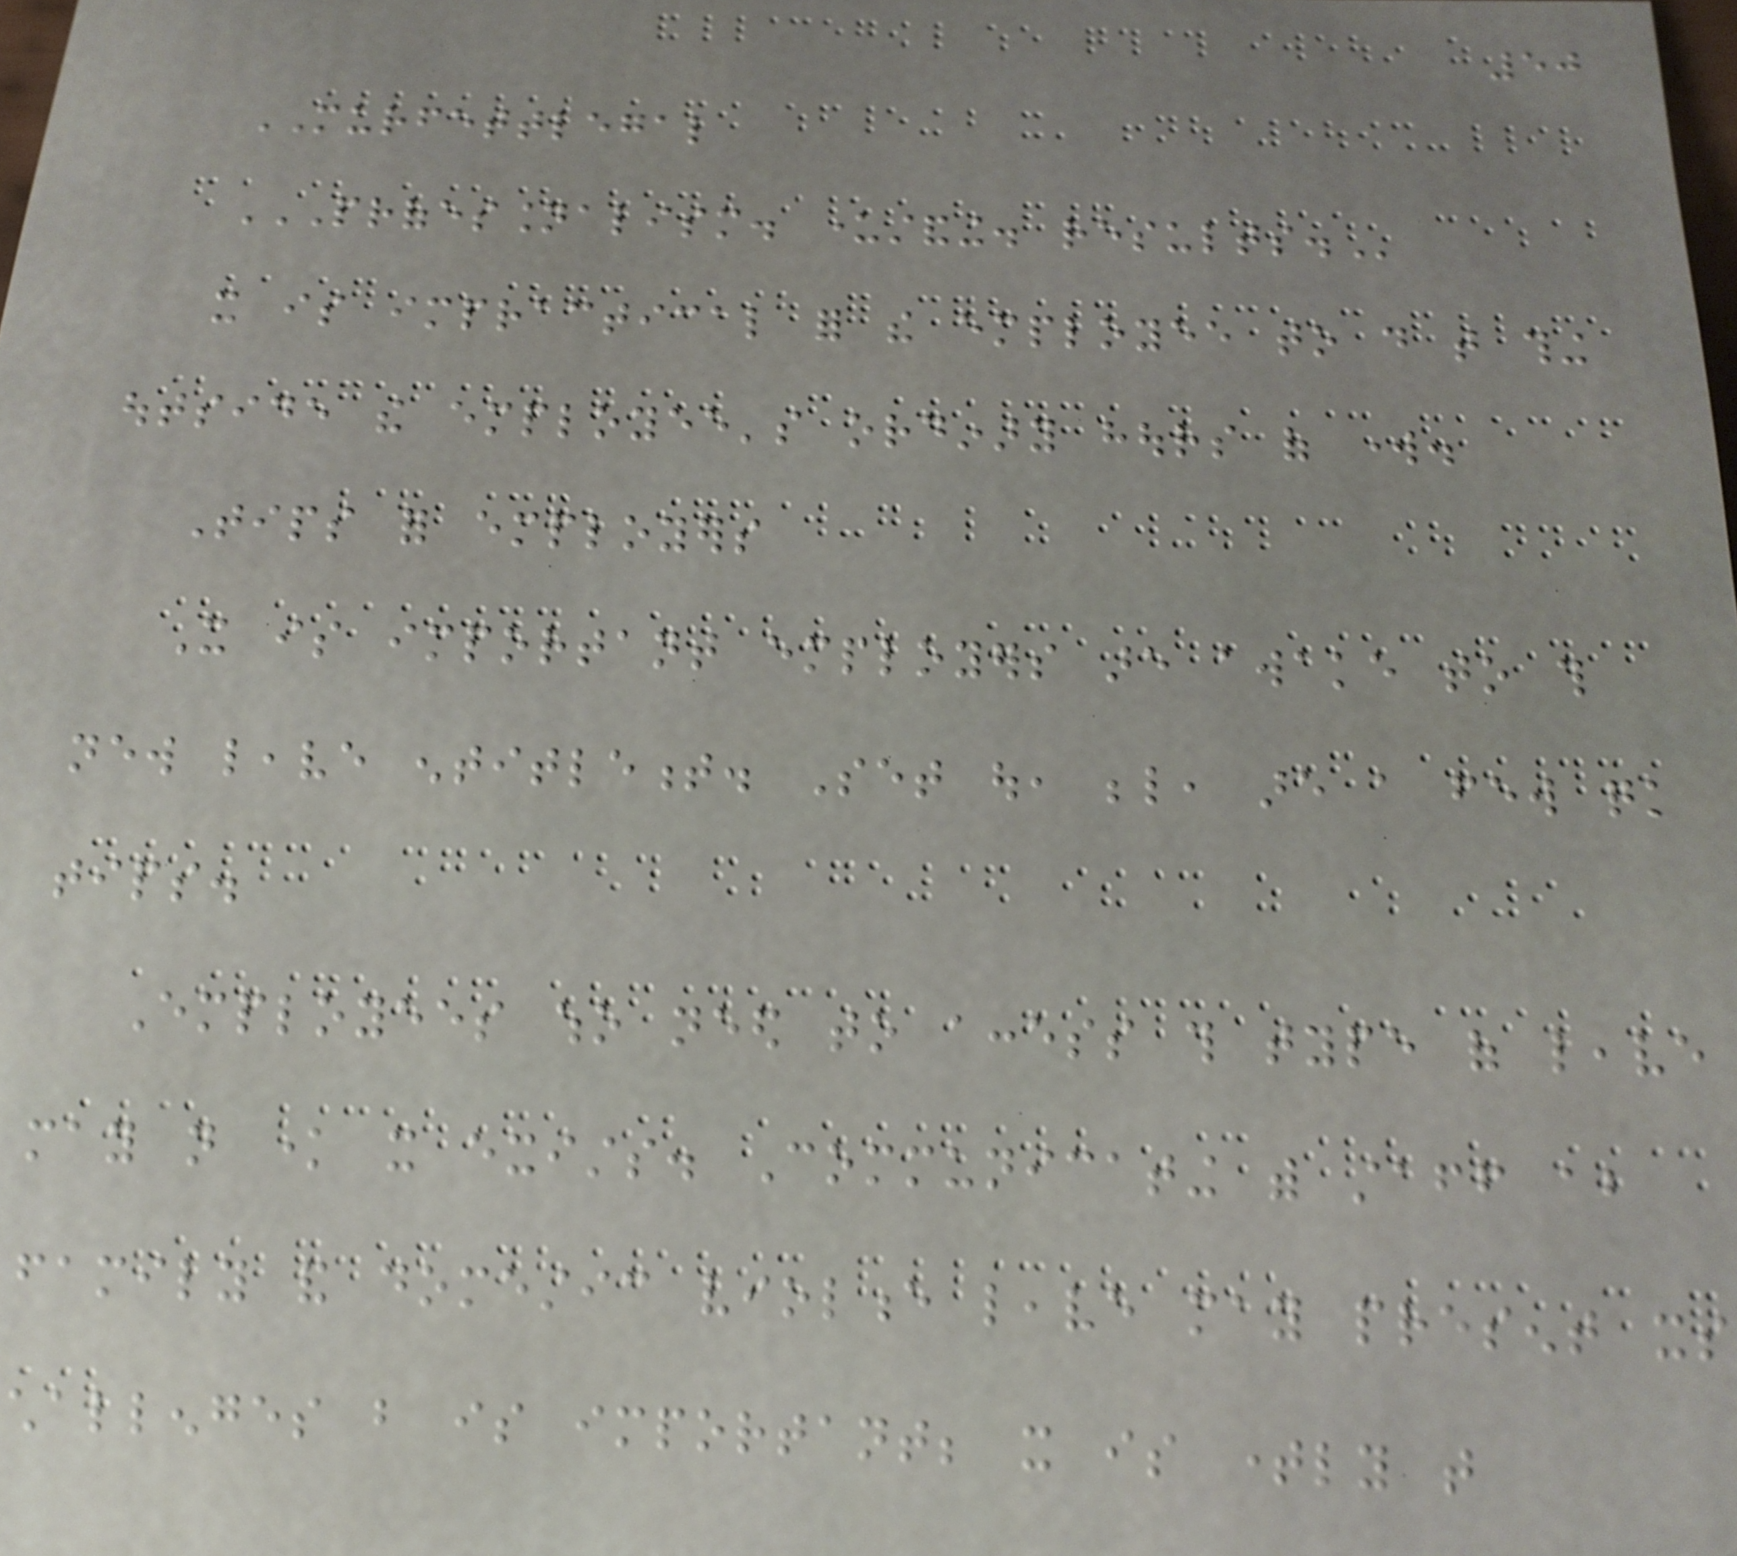50
MURFETTLEGAL
PROFESSIONALISM. UNDERSTANDING. RESULTS.
it is impractical for the employee to do that thing
outside the employee's ordinary hours of work.
Tips for employers
It is important employers are awake to this
new leave entitlement. Set out, below, are a few quick
tips.
Employees who need to access this type of leave
may not know it exists. Communicating with staff about
family and domestic violence leave may present its
challenges but is important; it is timely that
